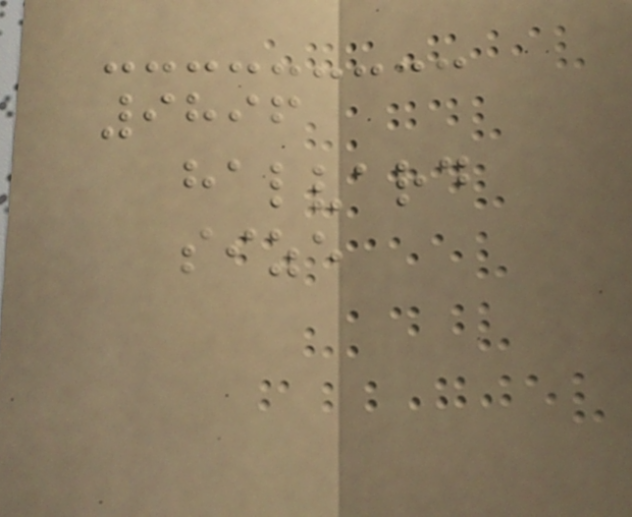9896
halvard
size
